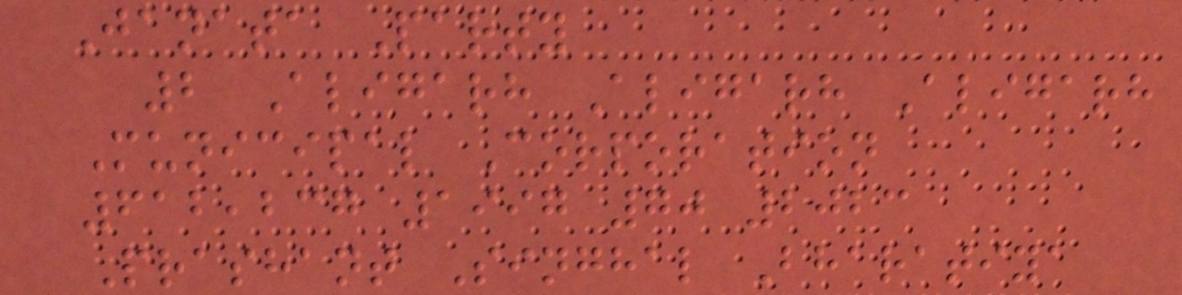Janata Party
2 Aligarh Aligarh Aligarh
Municipal Corporation
612,237 1997 70 2023
Prashant Singhal Bharatiya
